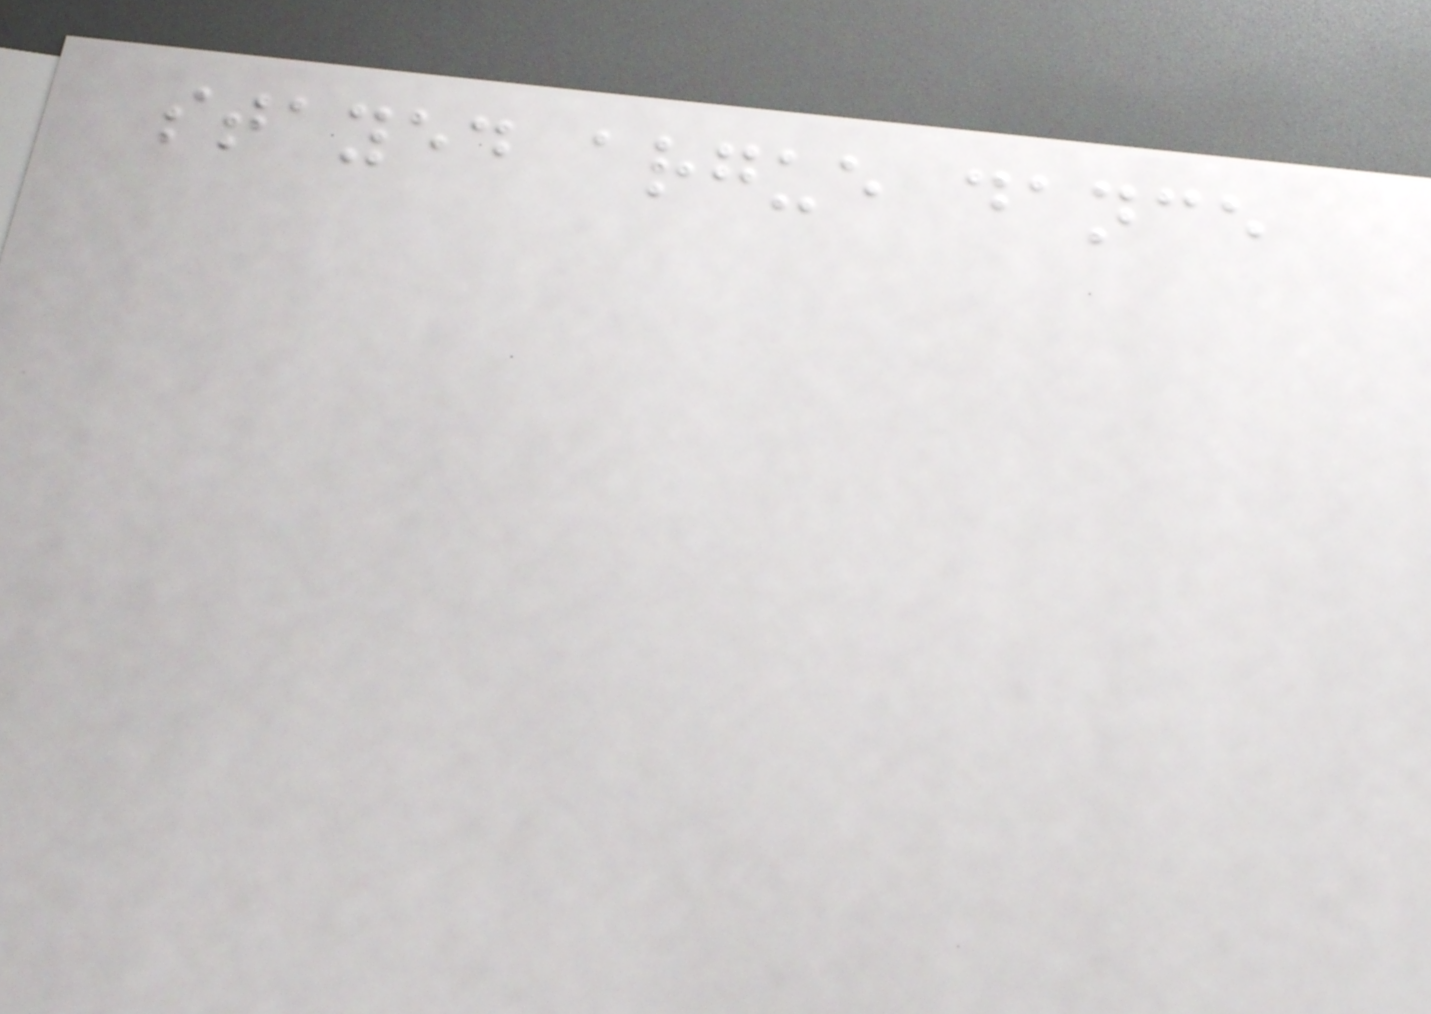stayed argue dance
